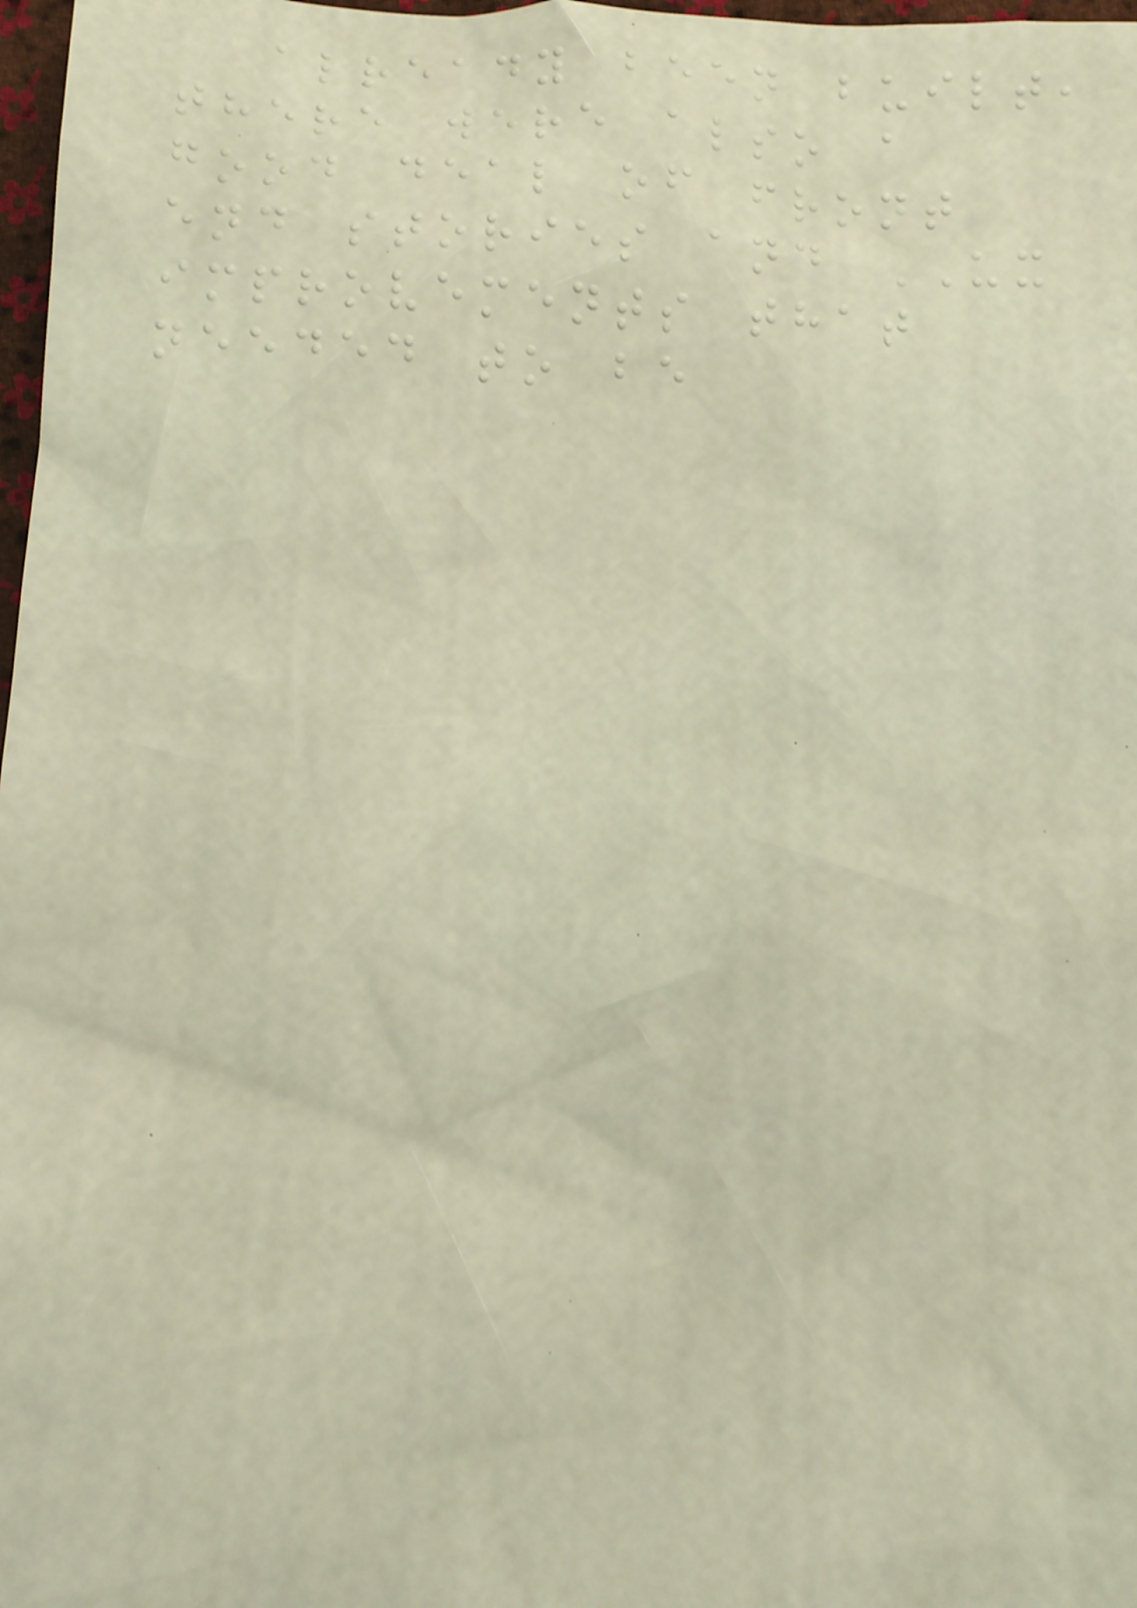already been built,
there were also a
good deal of front
end stories and UX
improvements that
needed to be
